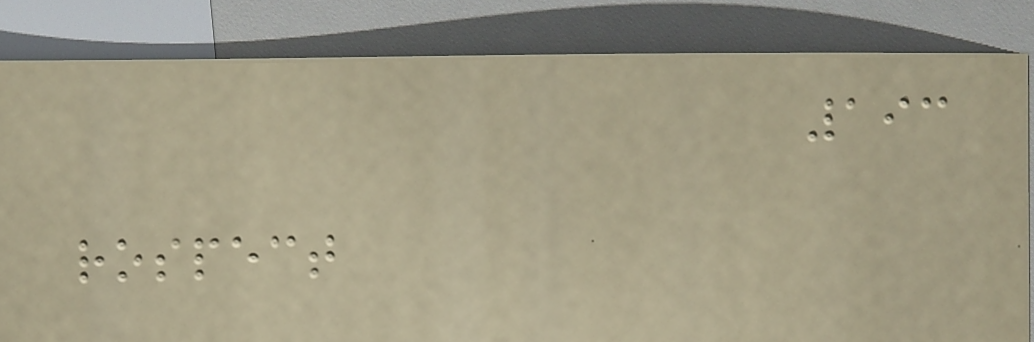193
rospect
